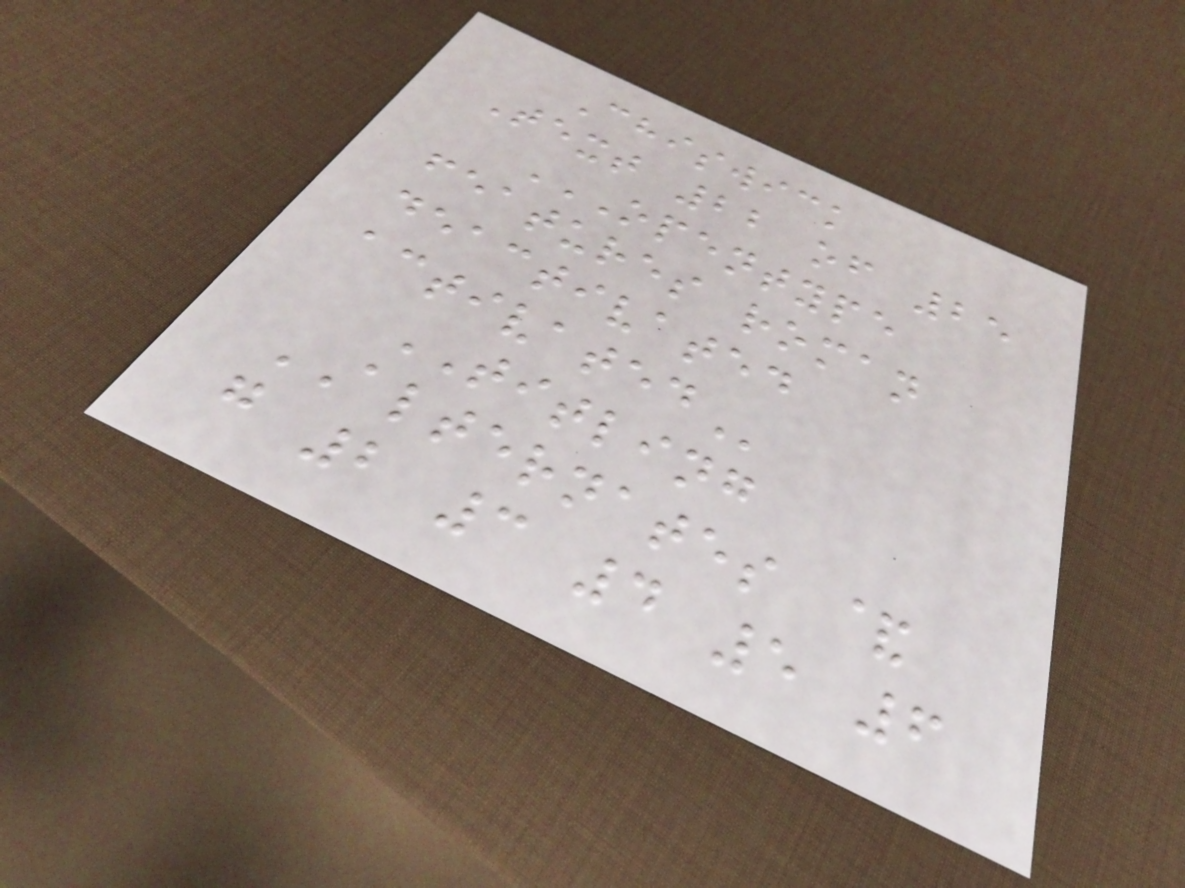Chiswick
Text 22 of 25
OPENTYPE
FEATURES ROMAN
DEACTIVATED
ACTIVATED
TITLING
ALTERNATES &
g 2 3 4 5 6
